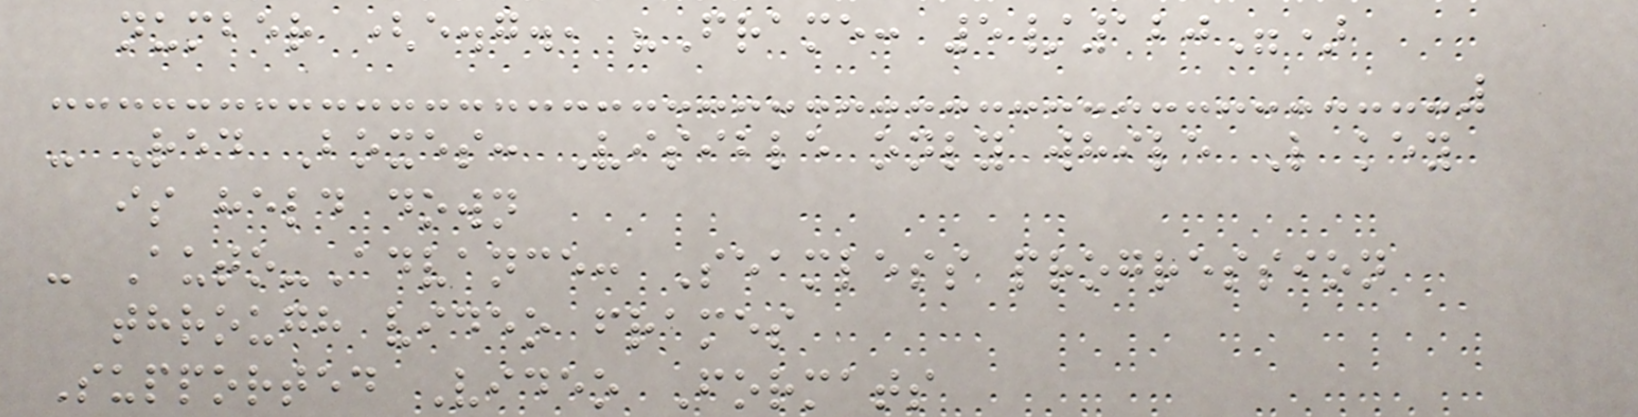number (e.g., "Frame: 5/120")
- Red Boxes: Visible only while L key
is held down
- Auto-Advance: Seamless progression
through video frames
Supported Video Formats
